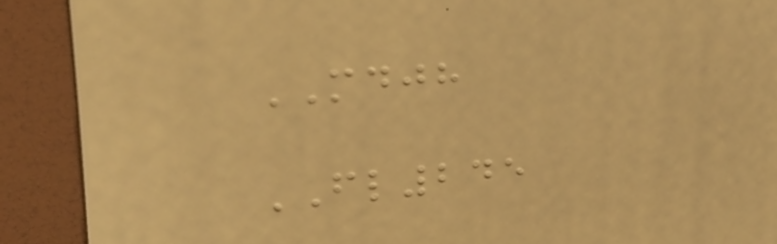MDJH
FL245
